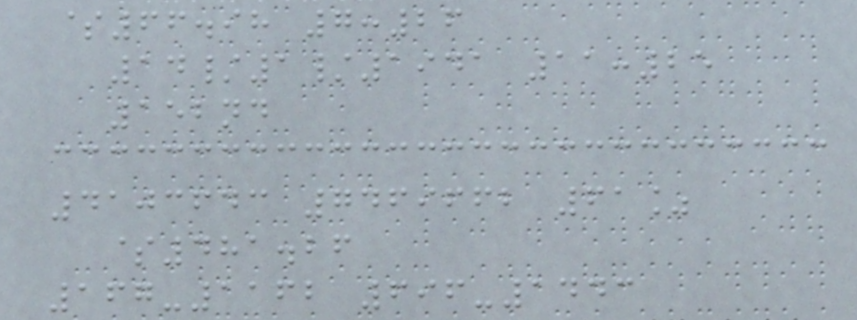$66.98 7:26
14/1/1941 11:25
152nd
4103643 7469662 61%
$481.26
167-1162 696-1443
